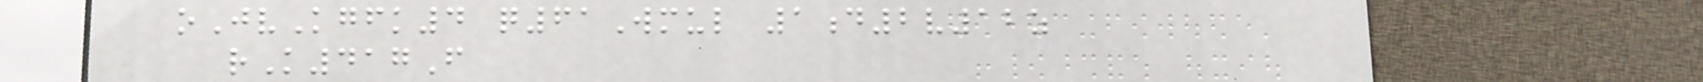oJvKgfk4 q61Wmul 1d2v12z
rK417F
